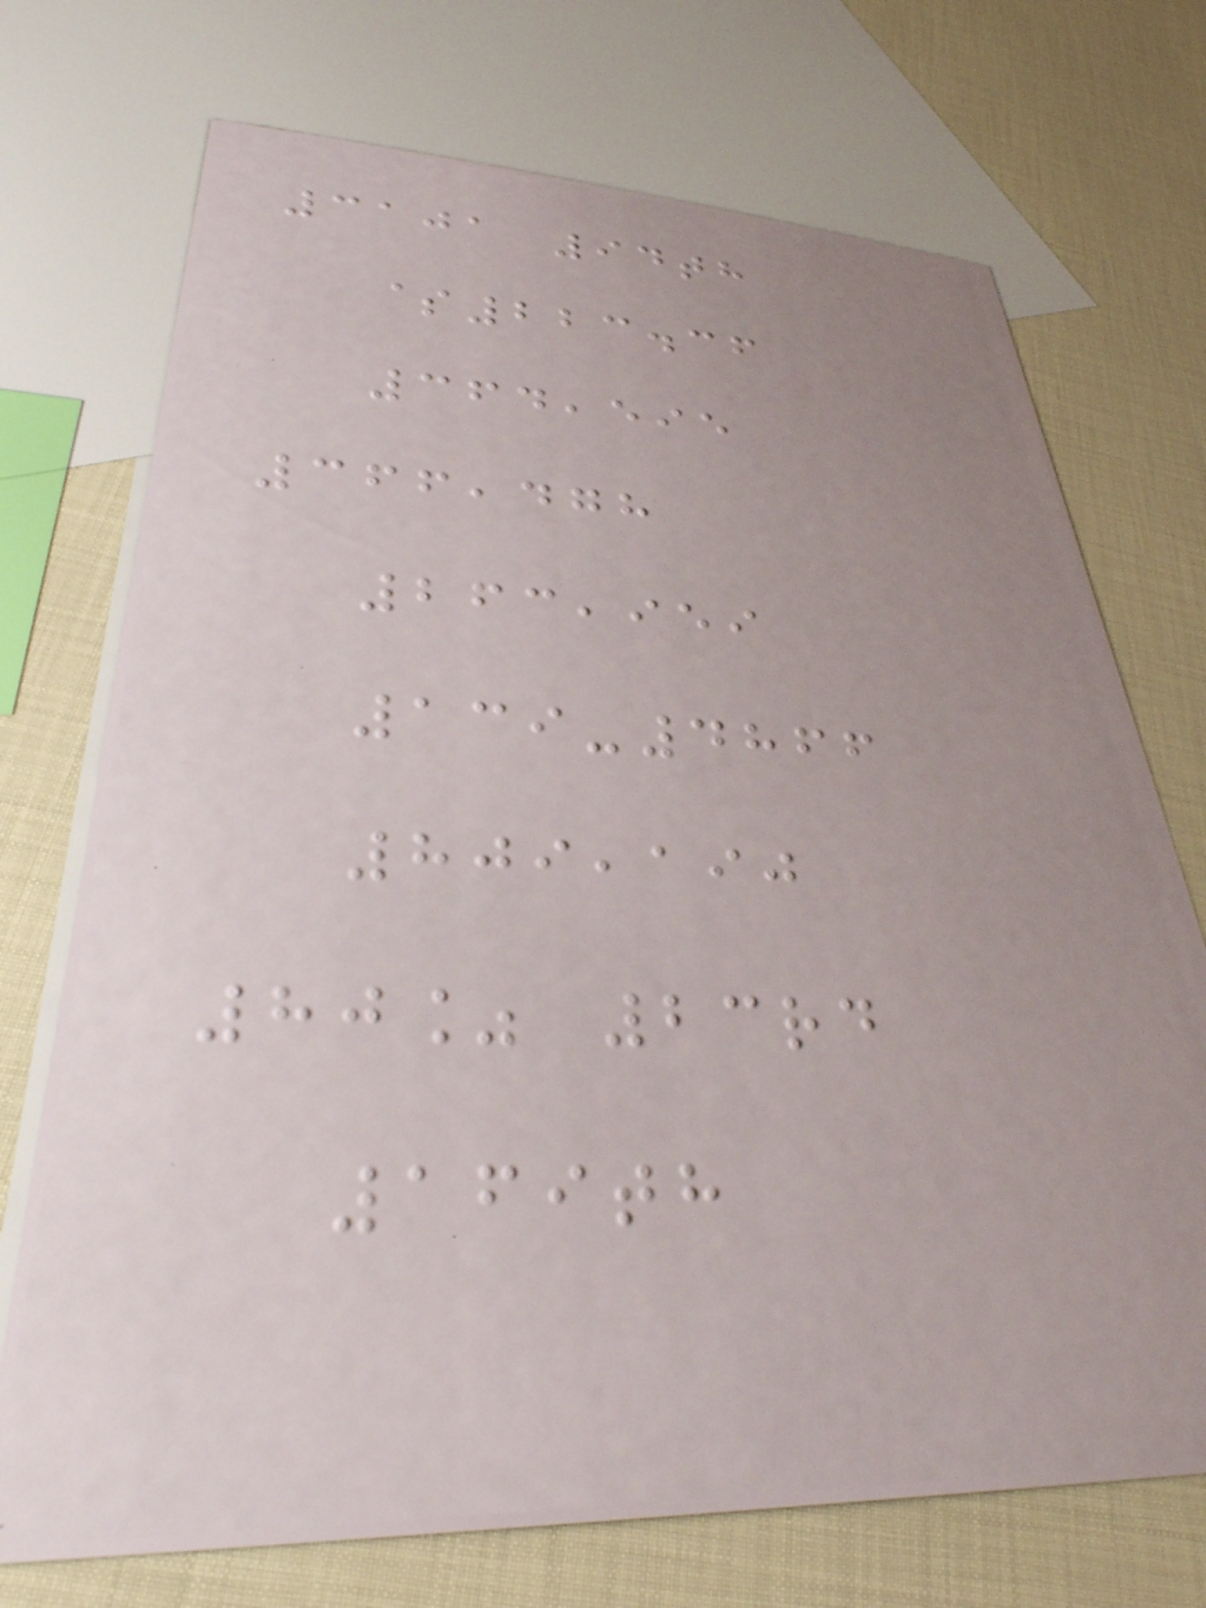3101 94th
$223.36
364,595
366,478
263,959
139-4866
809,190
80% 23rd
169th
